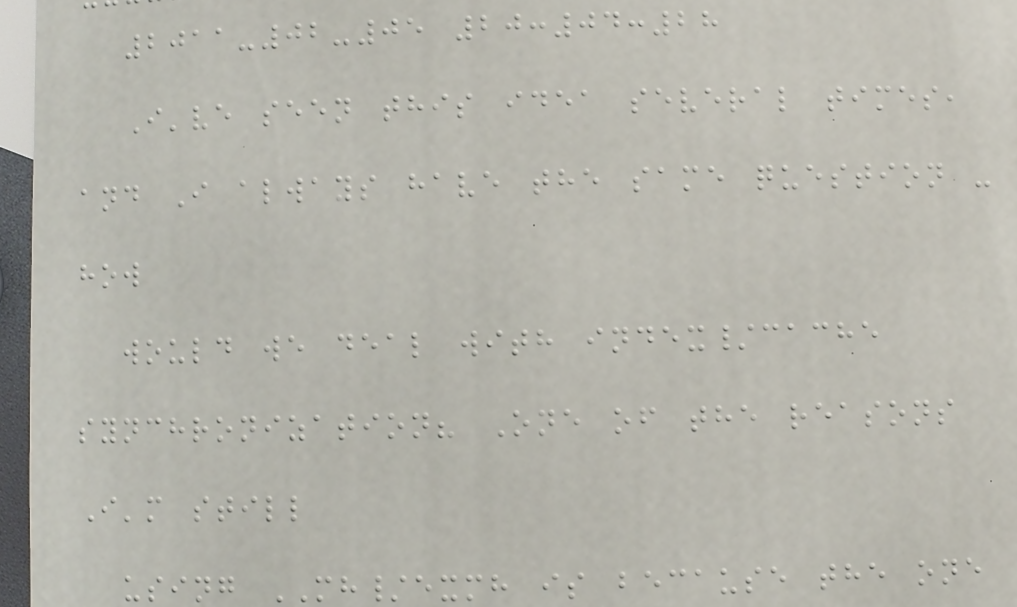2011-02-05 20:04:28
I've seen this idea several times,
and I always have the same question -
how
would we deal with index/cache
synchronization? One of the reasons
I'm still
using MH/exmh is because the one
